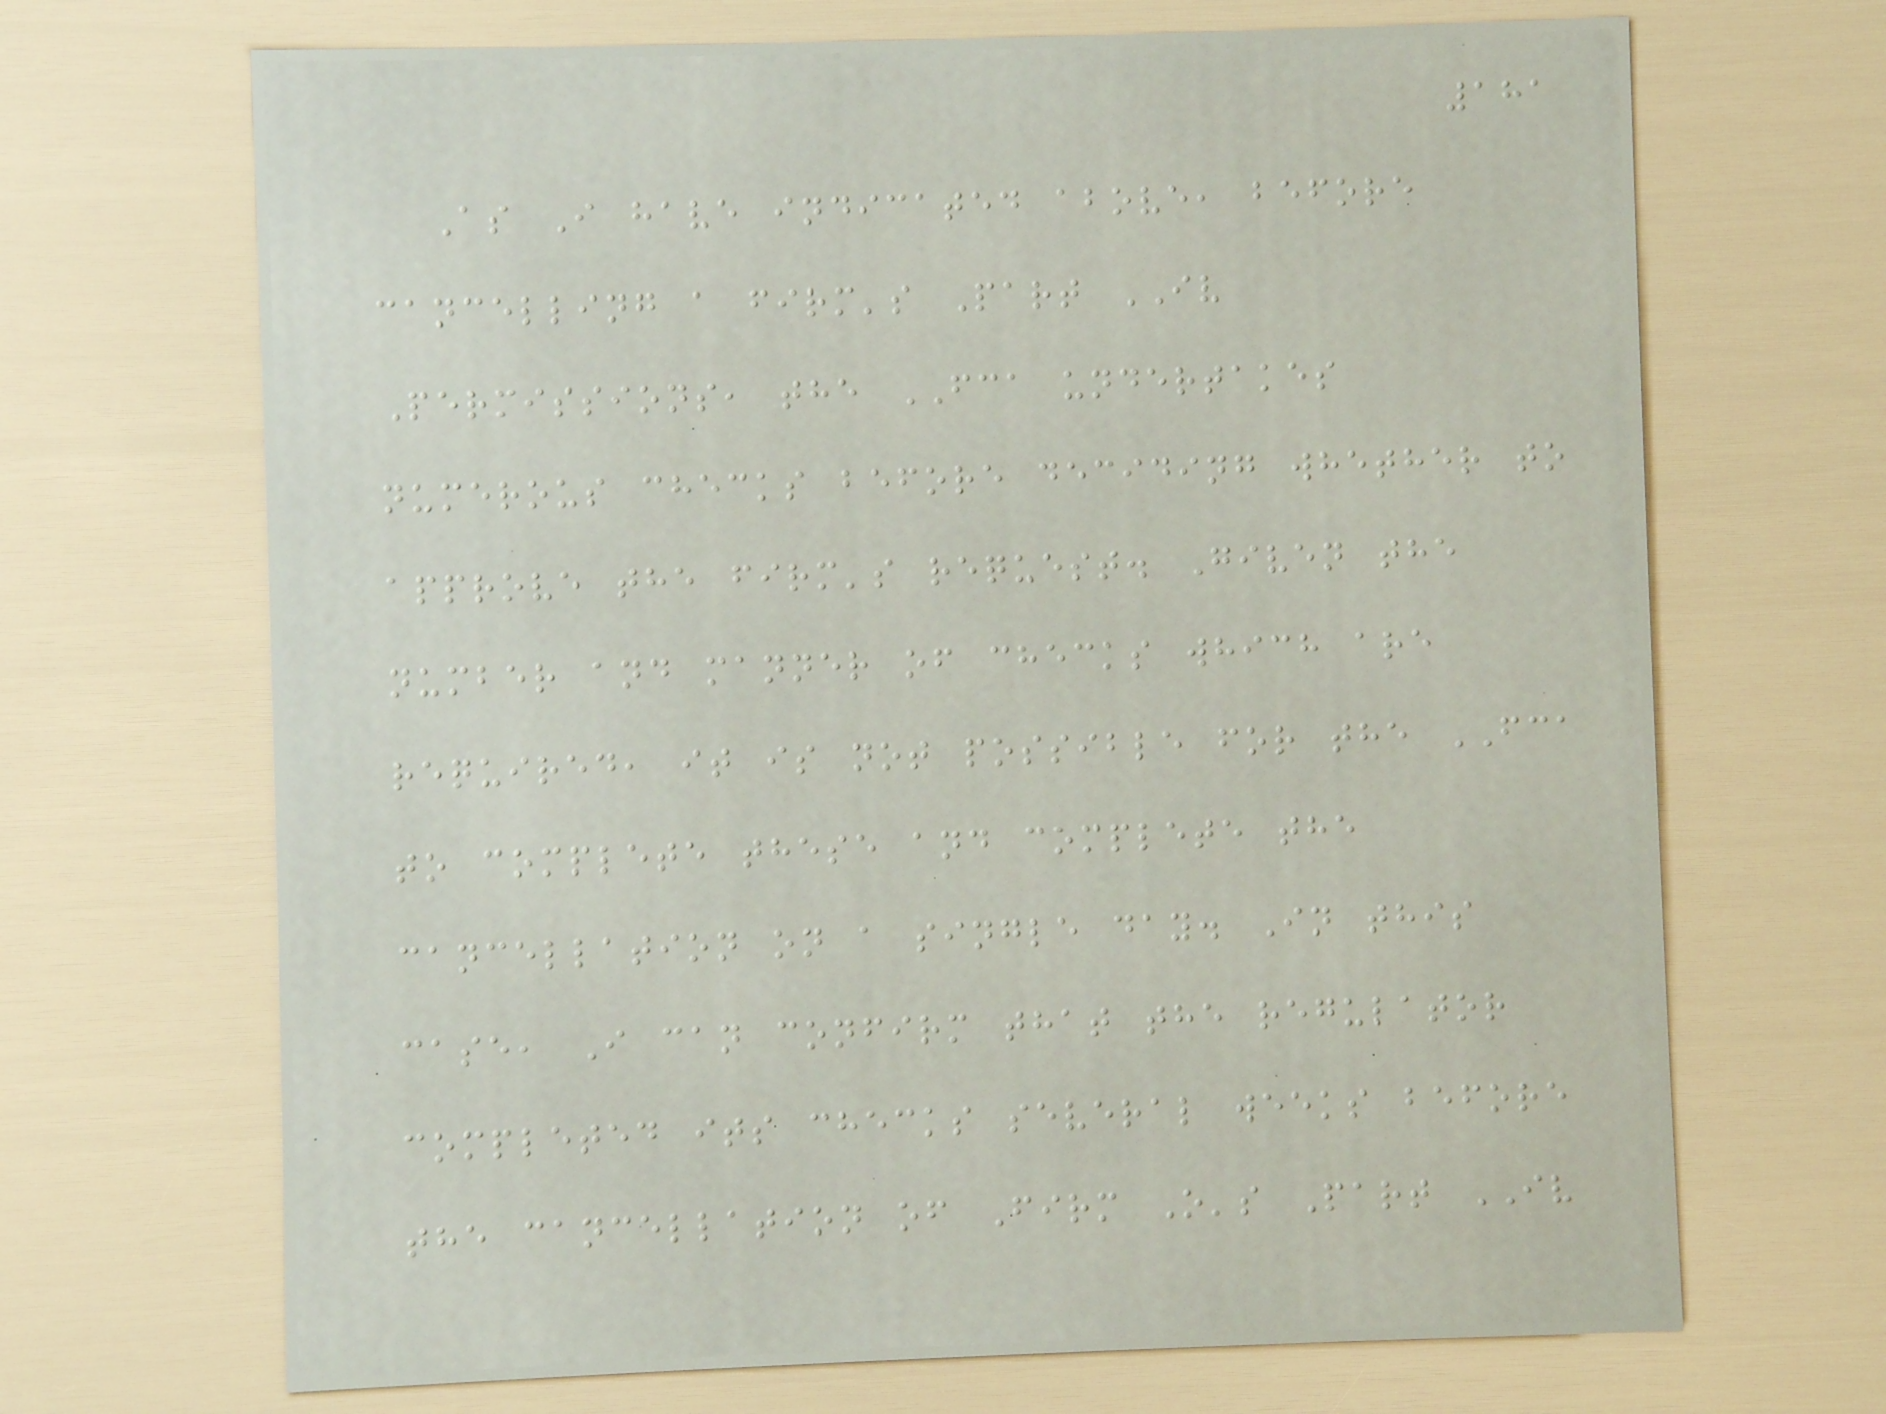181
As I have indicated above, before
cancelling a firm's Part IV
Permissions, the FCA undertakes
numerous checks before deciding whether to
approve the firm's request. Given the
number and manner of checks which are
required, it is not possible for the FCA
to complete these and complete the
cancellation on a single day. In this
case, I can confirm that the regulator
completed its checks several weeks before
the cancellation of Firm O's Part IV
